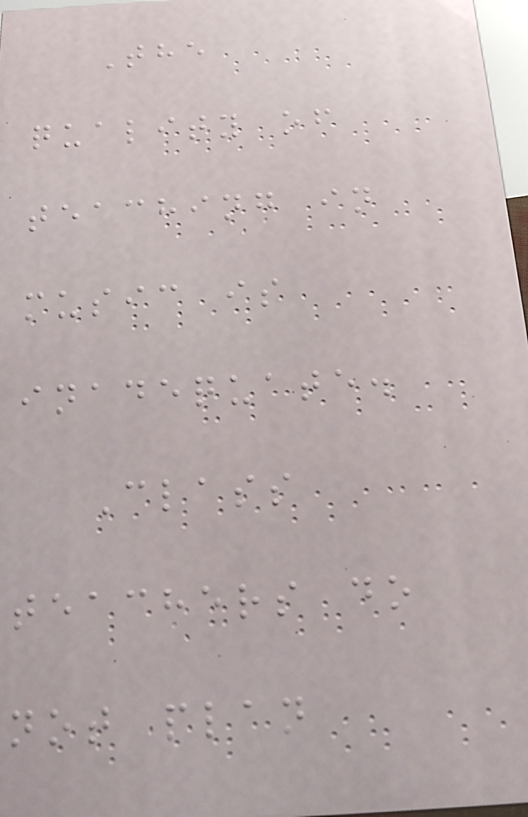The
quality of
teaching in
music is
inadequate.
Class
teachers do
not plan
